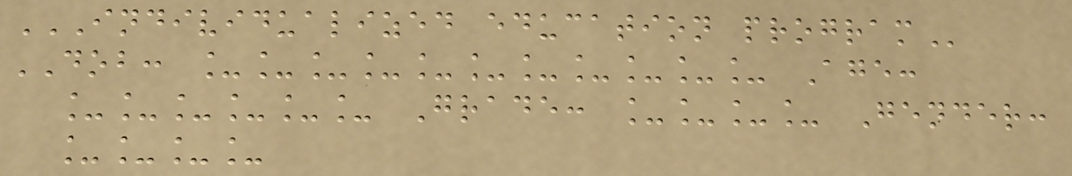INDIVIDUALIZED EDUCATION PROGRAM
DOB: ___________ Age:
______ Grade: ____ Gender:
____
